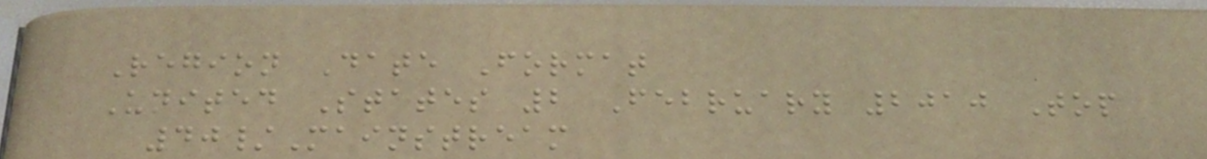Region Date Format
United States 2 February 2010 Top
40/Mainstream
